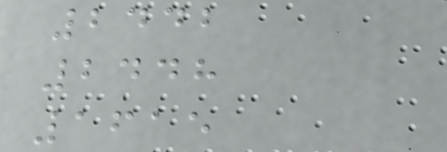2442
2448
1615
